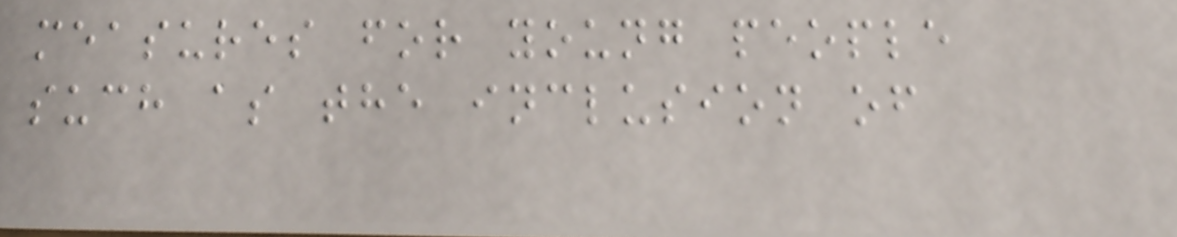measures for young people
such as the inclusion of
